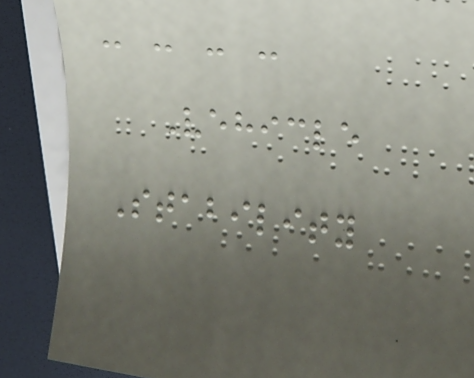- - - -
Vehicle
Stability
